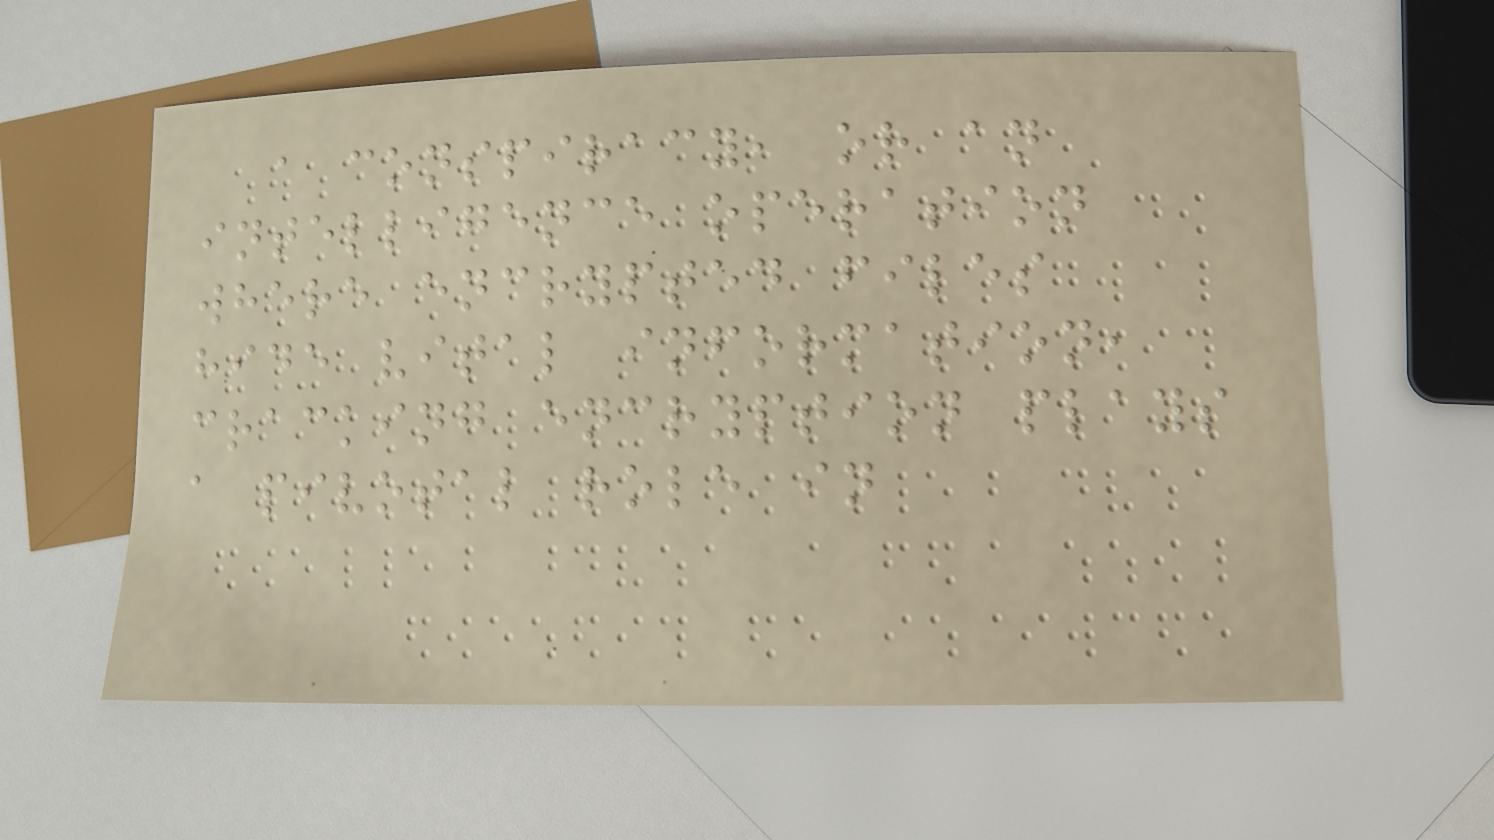a conspiracy, or an
intelligence operation
where encrypted files
hide vital information,
cracking encryption plays
a pivotal role in
